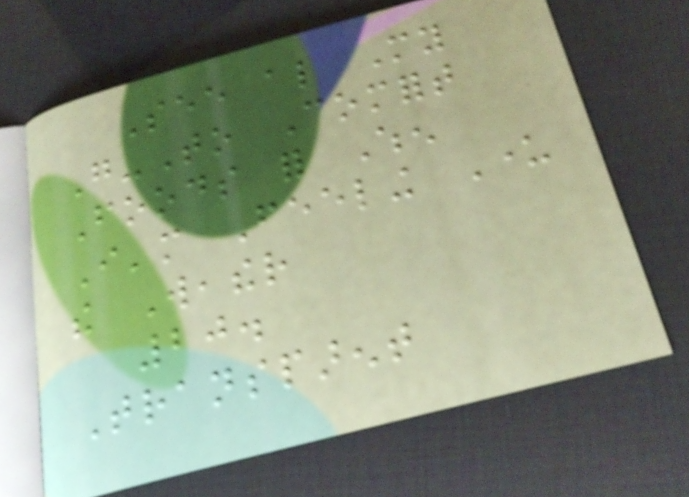See also My
Go-To Comfort
Foods for When
I'm Feeling Under
the Weather
20.
Transparent
